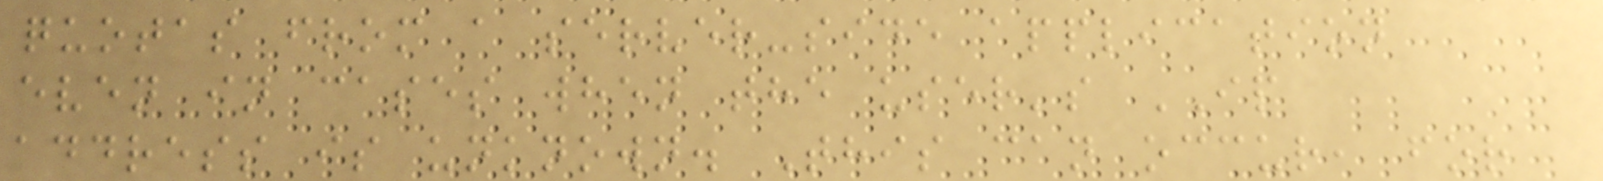quotas from a server-side application
even in cases when the user's IP
address is unknown. This can occur, for
